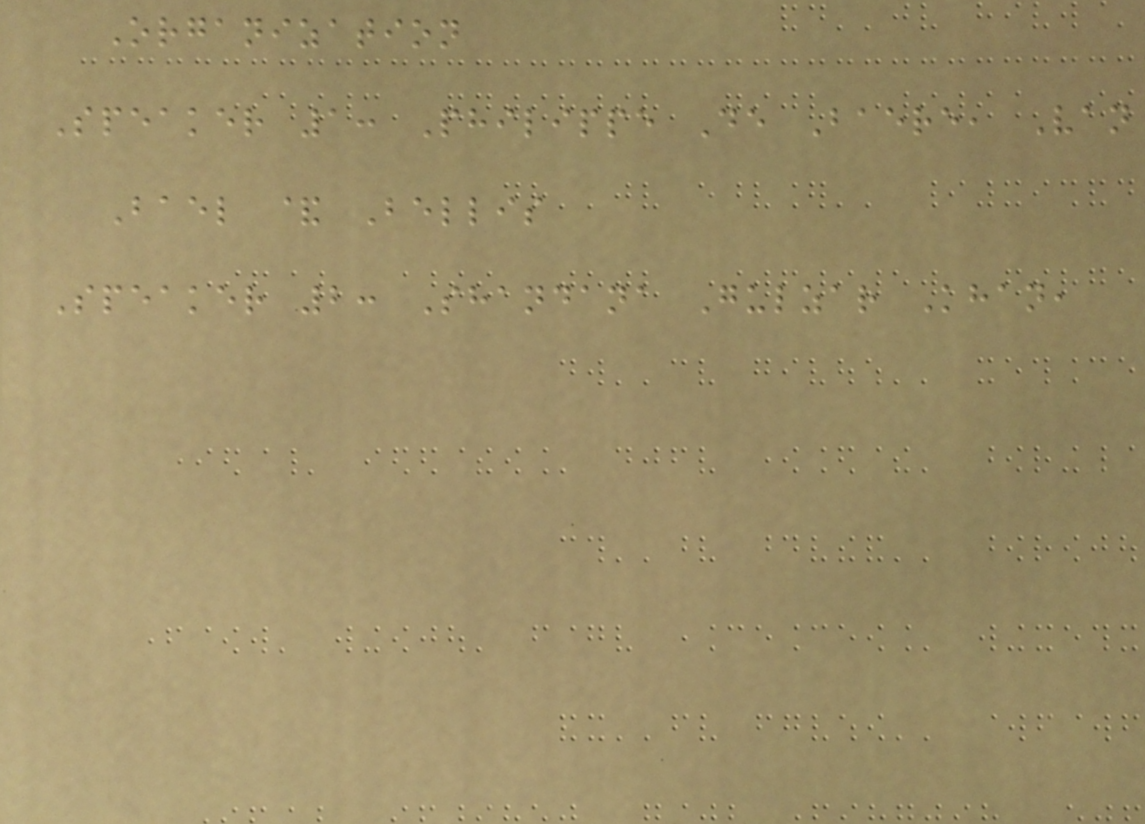Organization
Speaker 1: Philippe De Baere, Van
Bael & Bellis
Speaker 2: Shandana Gulzar Khan,
